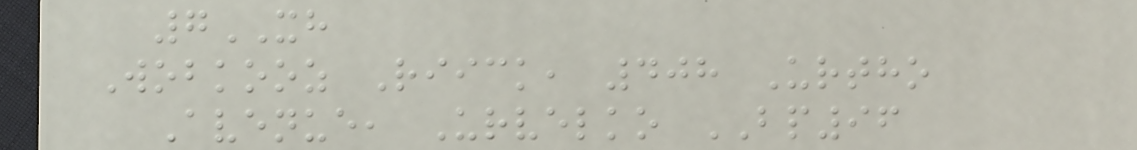7XH
Wobkooz Riick, 408 Urtho
Avenue, Urvelko BP96
